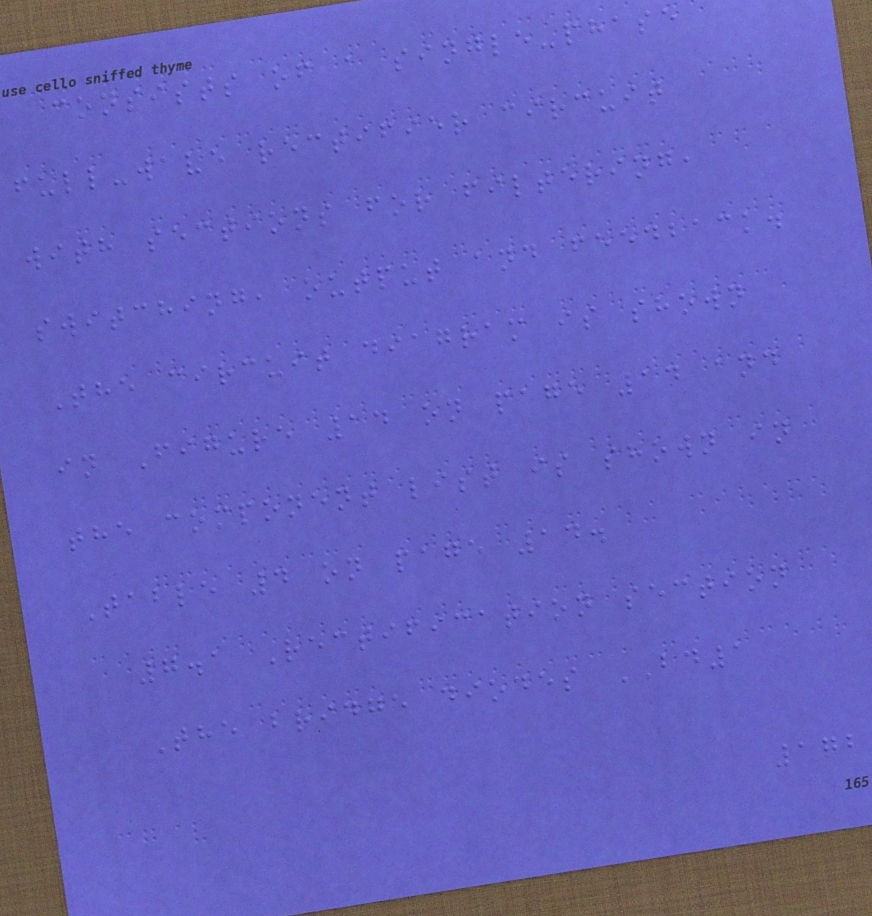consists of a single-phase
full-wave rectifier circuit
with sections for filtering,
switching, output and feedback.
The circuit diagram is shown
in Figure 14 on page 14 and
the component list is shown in
Table 4 on page 14.
7.1 Rectification section
The bridge diodes BD1
172
